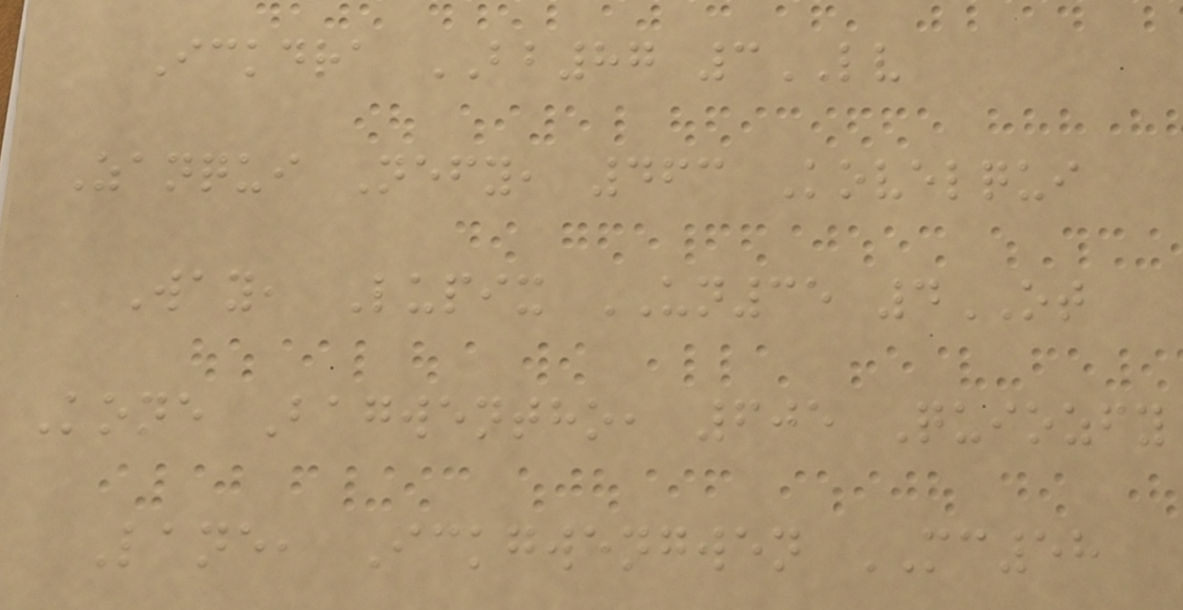Ickdra BB87 3LV
Zanqui Nefy, 463 Kovelqui
Way, Lupix UN35 4OT
Kone Bagwentho, 605 Quiozfy
Lane, Ickgwengwen MC58
